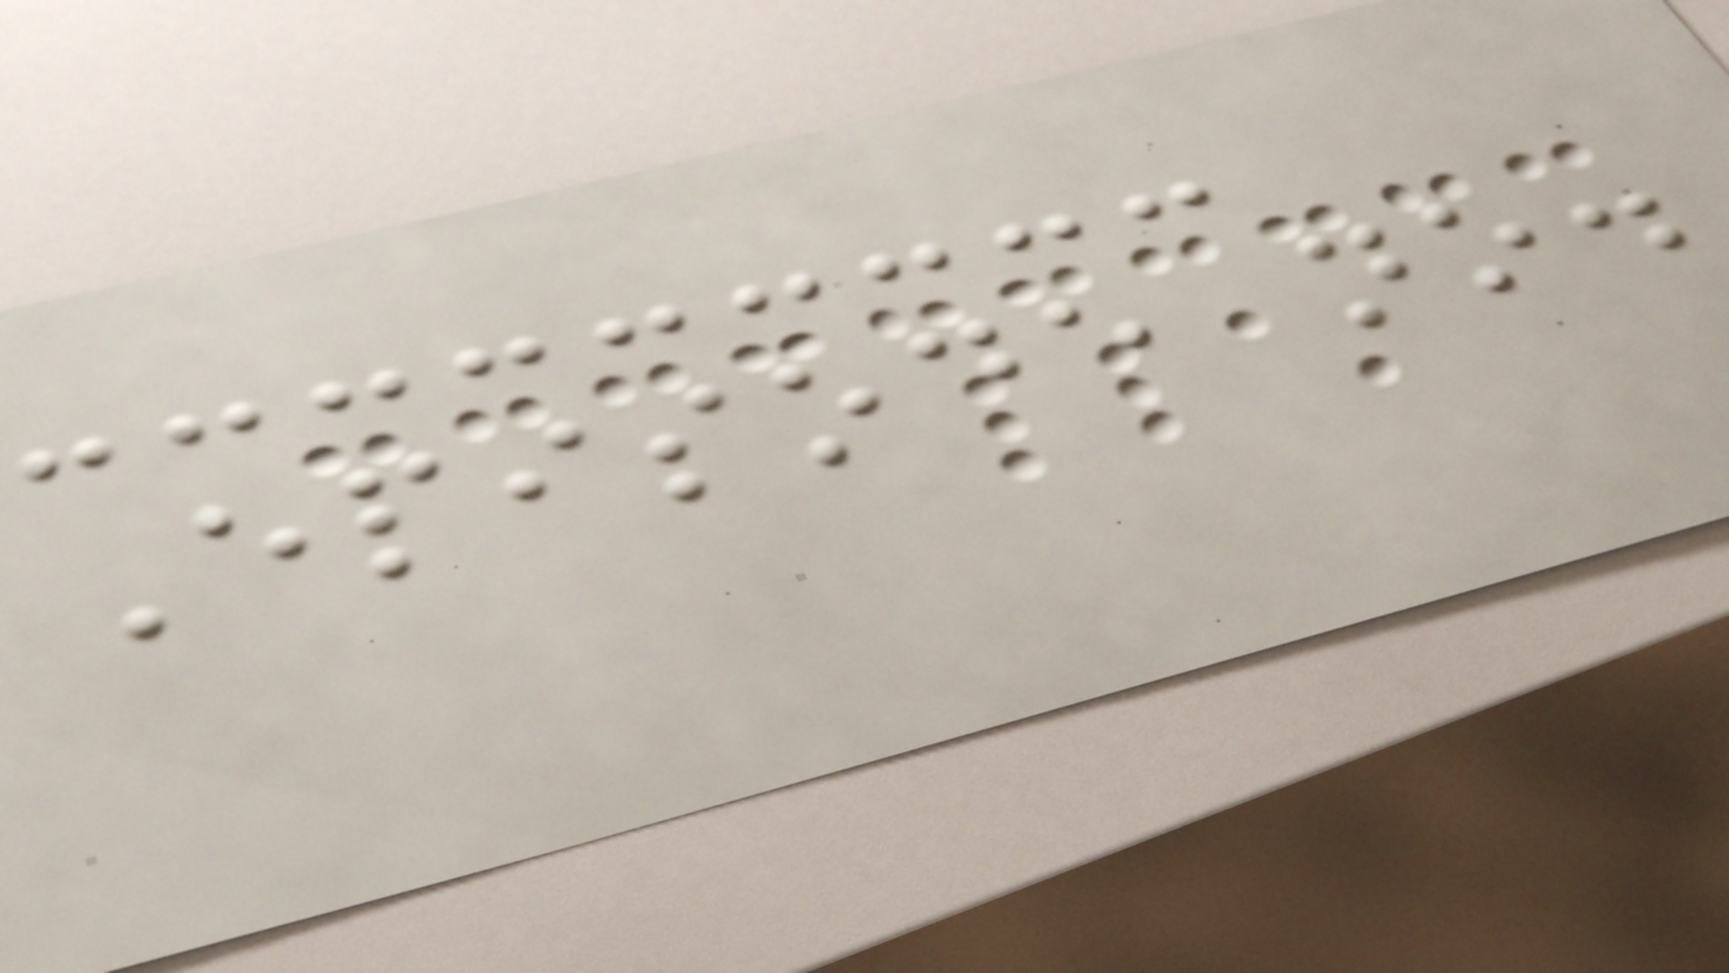Episode no.
